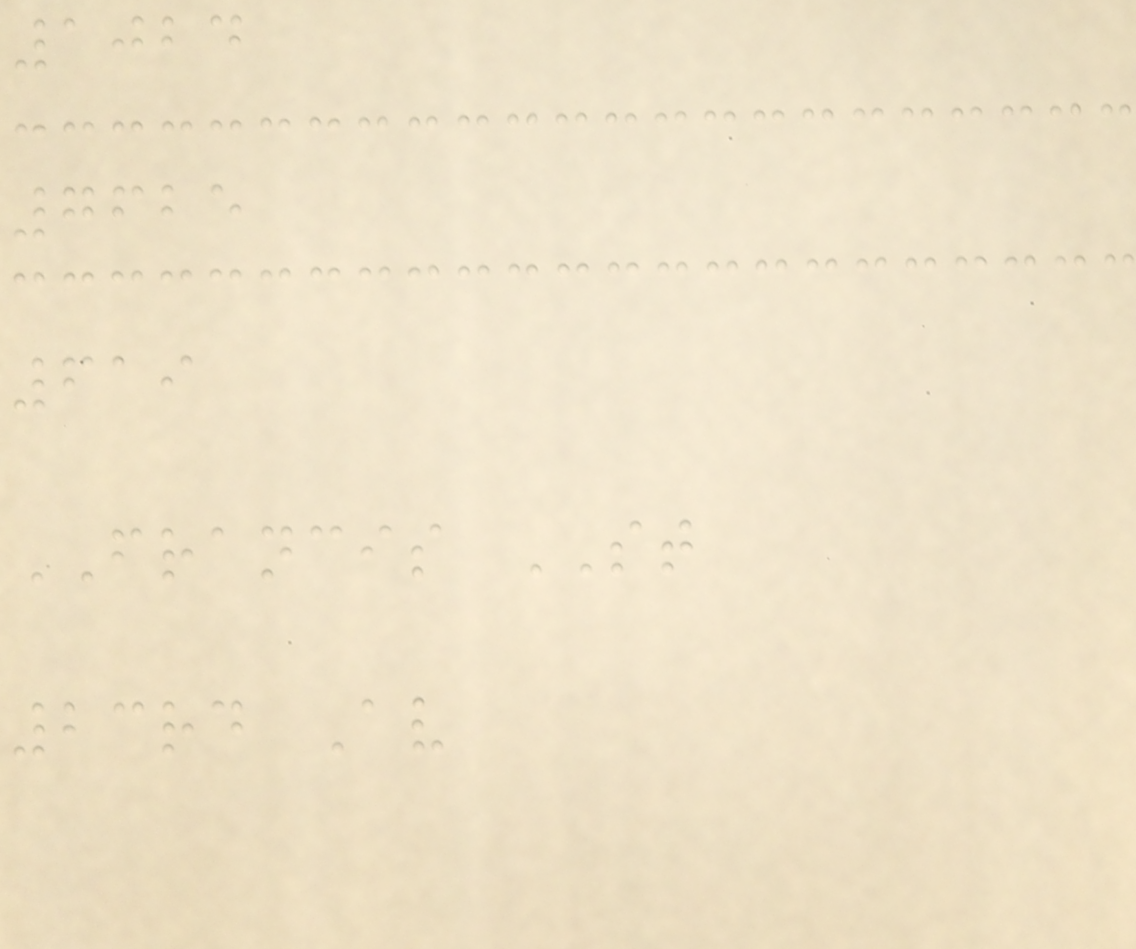1024
7625
619
FRANCIS ST
23rd Av
